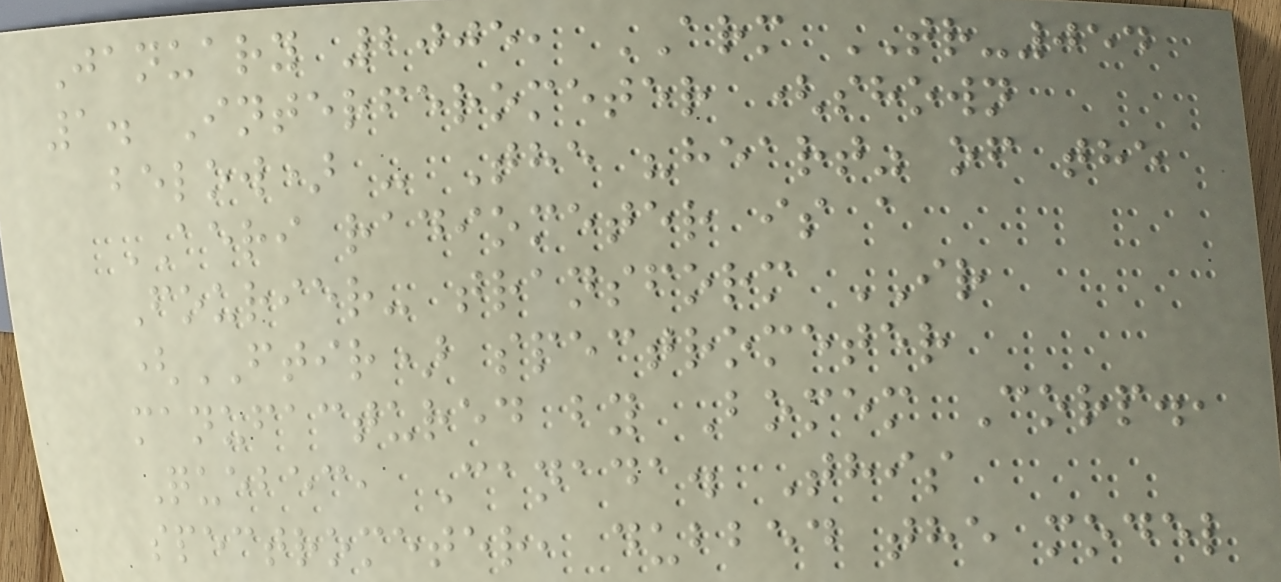January 2005, ARM TR-054
1. Interferometer (shown
below) - The "heart" of the
AERI radiometer is a
Fourier- transform IR
(FTIR) spectrometer
manufactured by Bomem Corp.,
Quebec, Canada. This
spectrometer, dubbed the model
